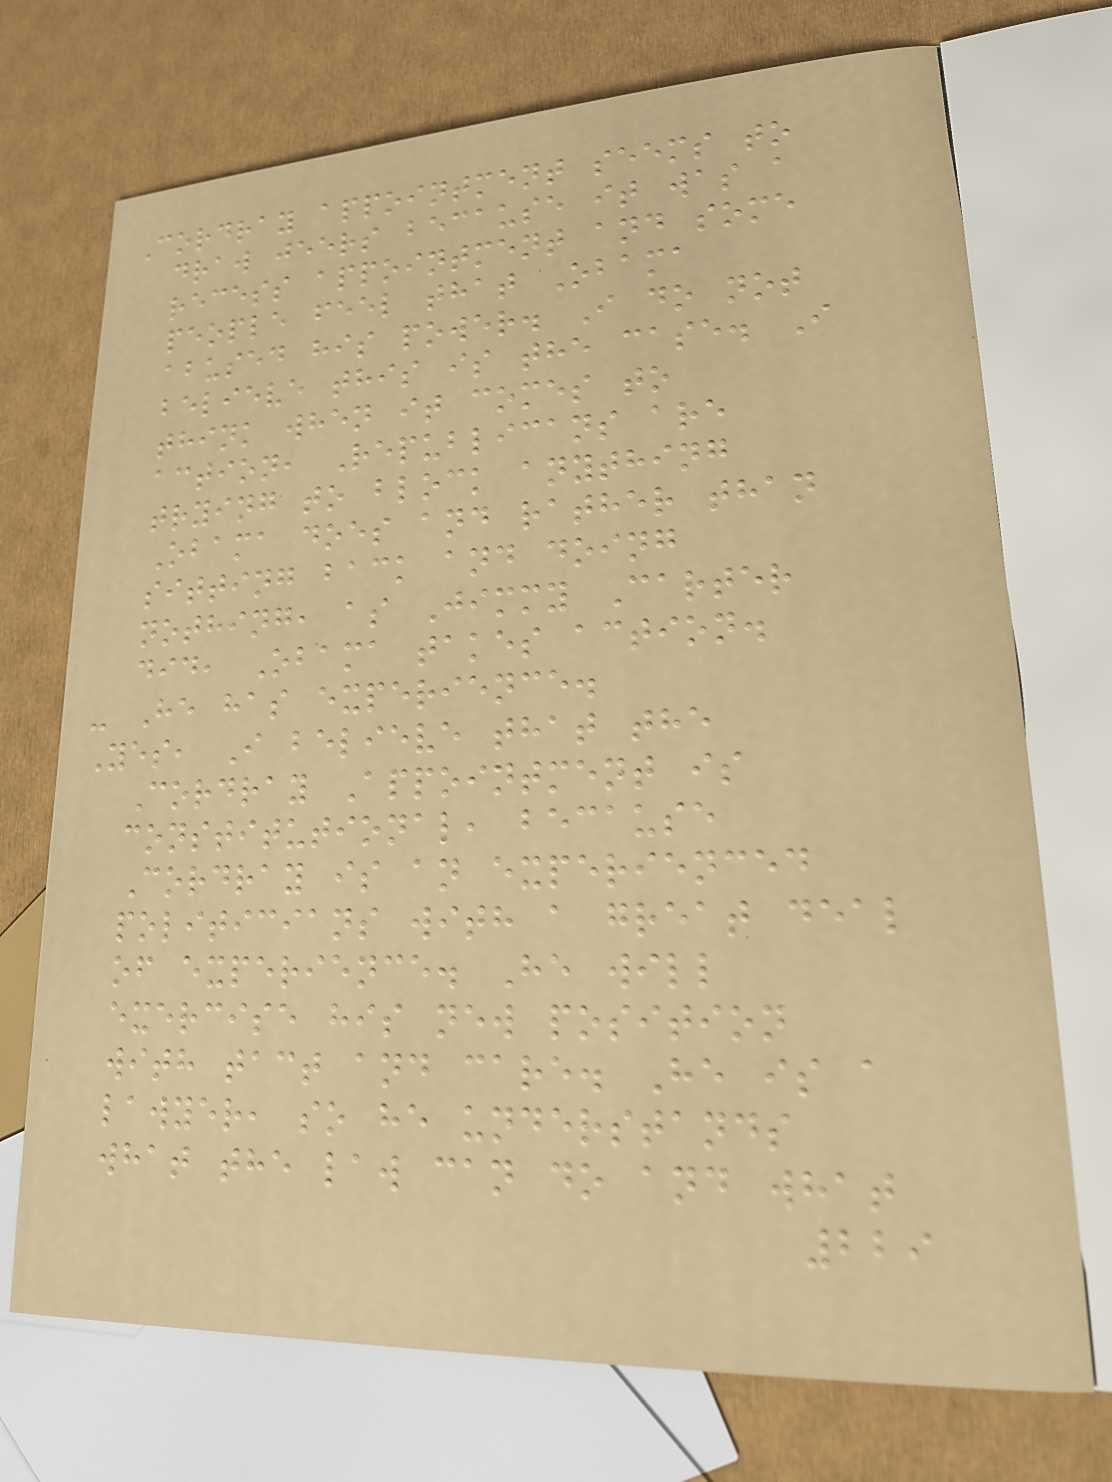Cordray appointment seems to
draw jeers because it was a
recess appointment and some
people feel that Obama
abused his power. I do not
believe this is the case. I
think when it comes to
action, Republicans are
trying to block anything
Obama does and rather than
sitting back and doing
nothing, as Jimmy Carter
did, Obama takes action.
- He has experience.
Yes, I believe that the
Cordray Appointment is
constitutional, because
Cordray is an experienced
politicians with a great deal
of experience. He will
exercise his new position
with tact and care. He is a
lawyer, so he understands
what the law can do and what
229
